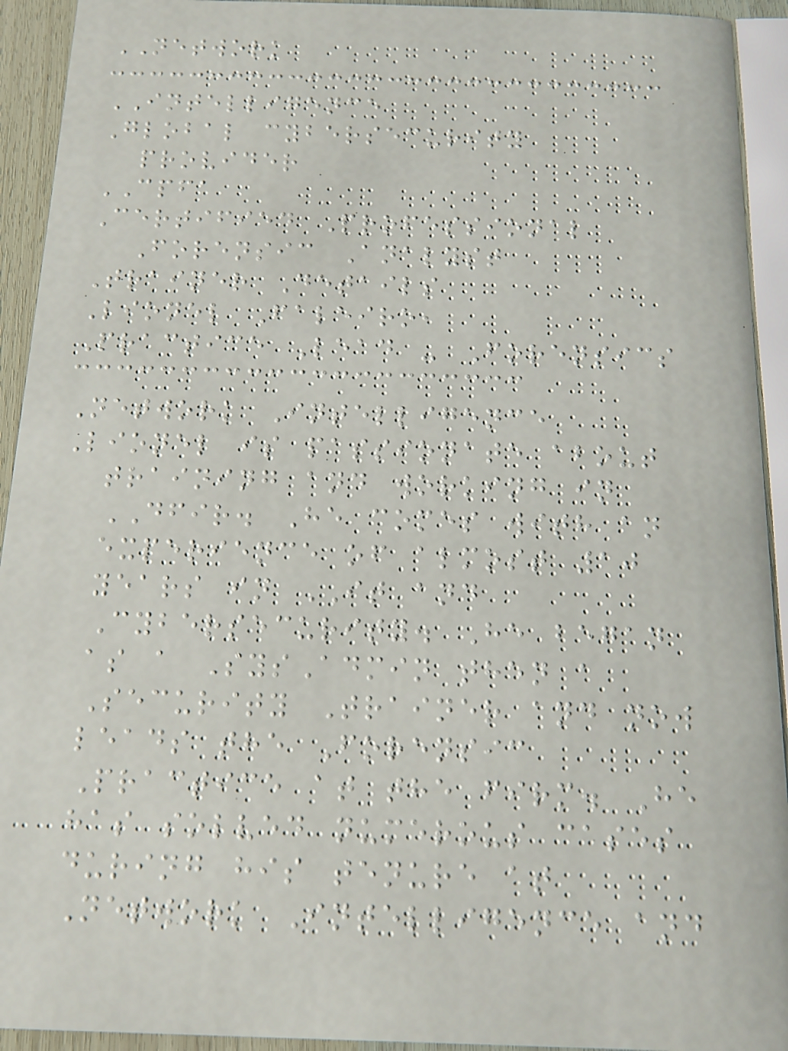NETWORK
INTELLIGENCE
Global cybersecurity
provider
CPFA
Certified Professional
Forensic Analyst
Trainer Details
Lionel Faleiro,
Practice Lead - Forensics
Network Intelligence
Lionel is passionate about
training and working in
DFIR. He comes with an
experience of almost 10
years in IT and
Cybersecurity. He began
as a SysAdmin then a
Security Trainer and now
leads the Forensic
Practice at the firm. He
has solved numerous cases
during his tenure at
Network Intelligence and
